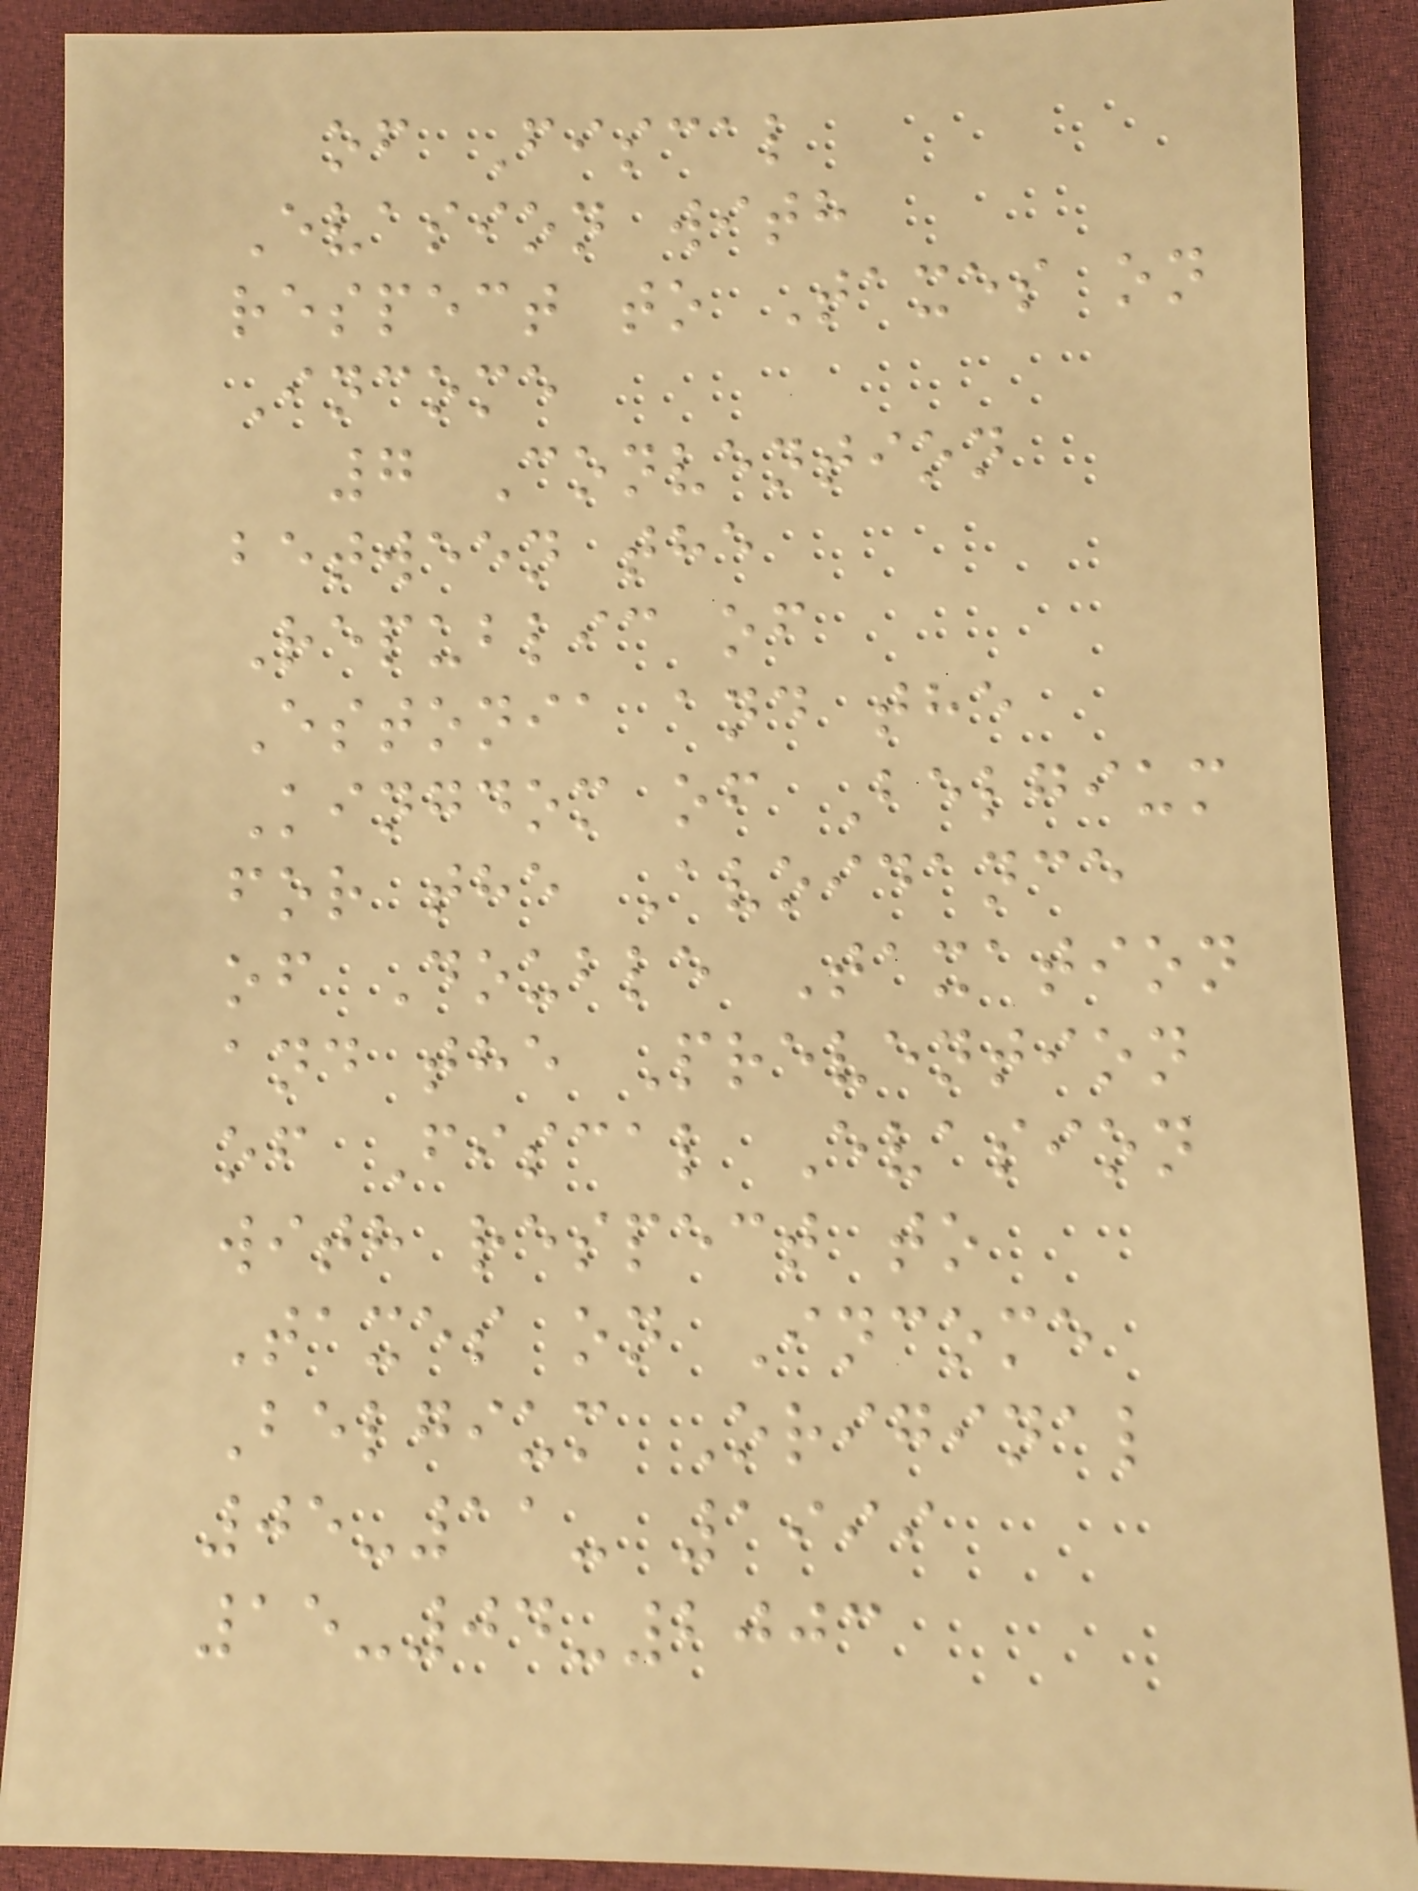of Fiscal
Evasion with
respect to Taxes on
Income
7 Convention
between the
Republic of
Estonia and the
Kingdom of Belgium
for the Avoidance
of Double Taxation
and the Prevention
of Fiscal Evasion
with respect to
Taxes on Income
Belgium Original
05-11- 1999
15-04-2003
